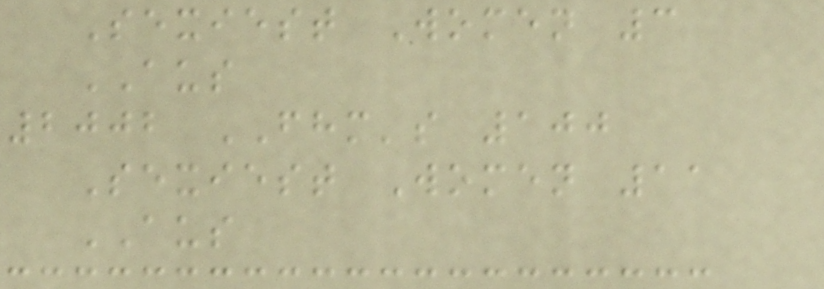Sexiest Women 3
AUS
2002 FHM's 100
Sexiest Women 11
AUS
